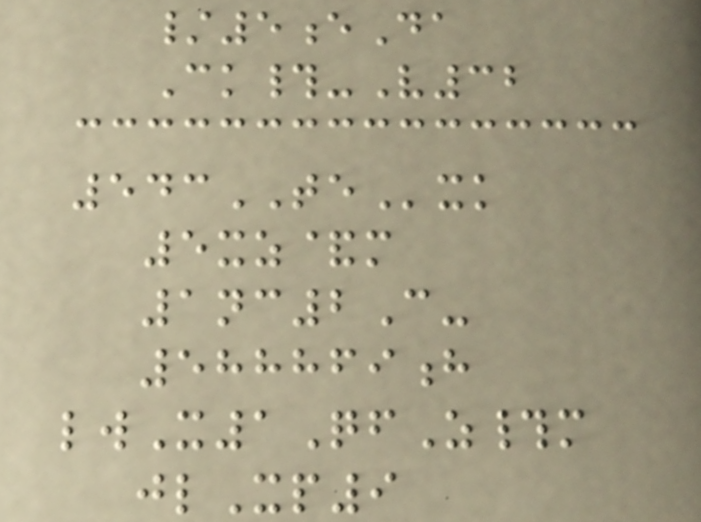/5eDa
Ck#-V32
543TExk
5xz&m
1nc2C-
588869h
lwX1QfZ#m
jlXp9
